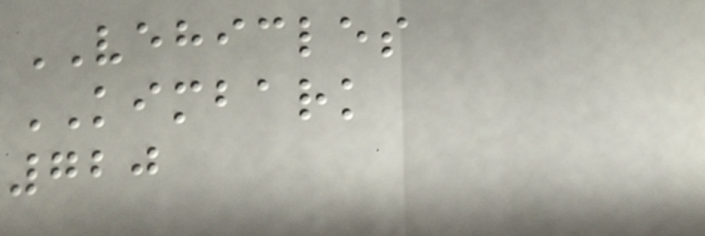VEHICLES
KIMBARK
720
